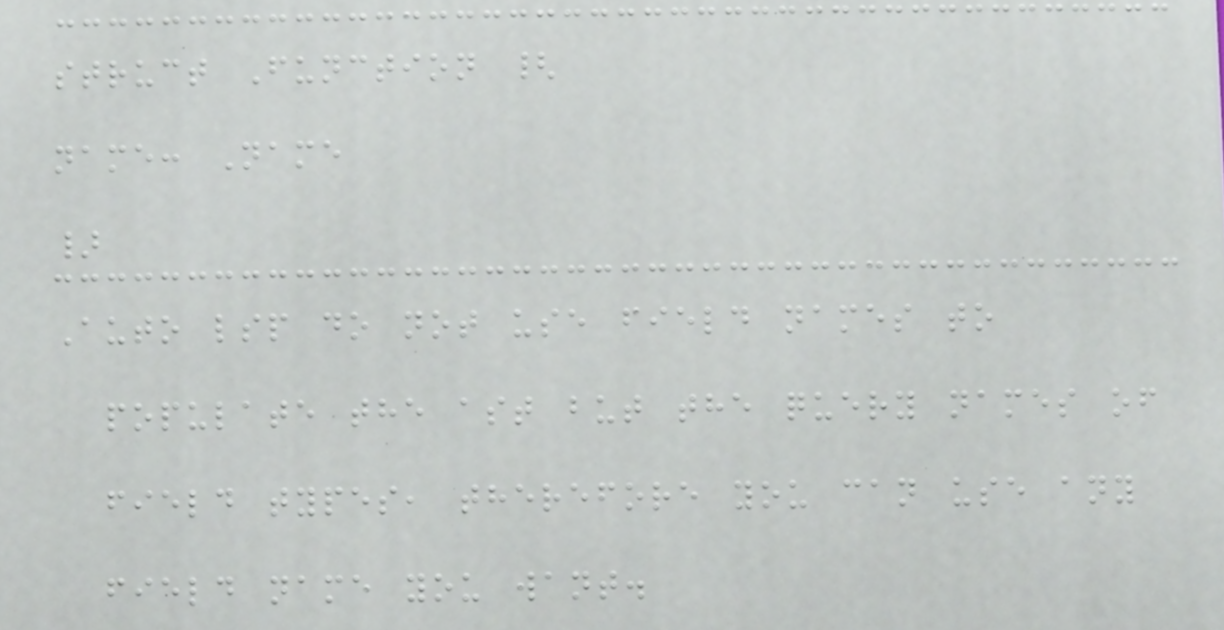struct Function {
name: Name
}
Auto lsp do not use field names to
populate the ast but the query names of
field types, therefore you can use any
field name you want.
